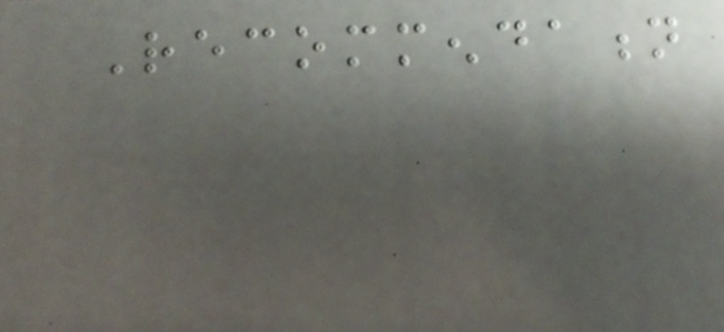Recommendation
